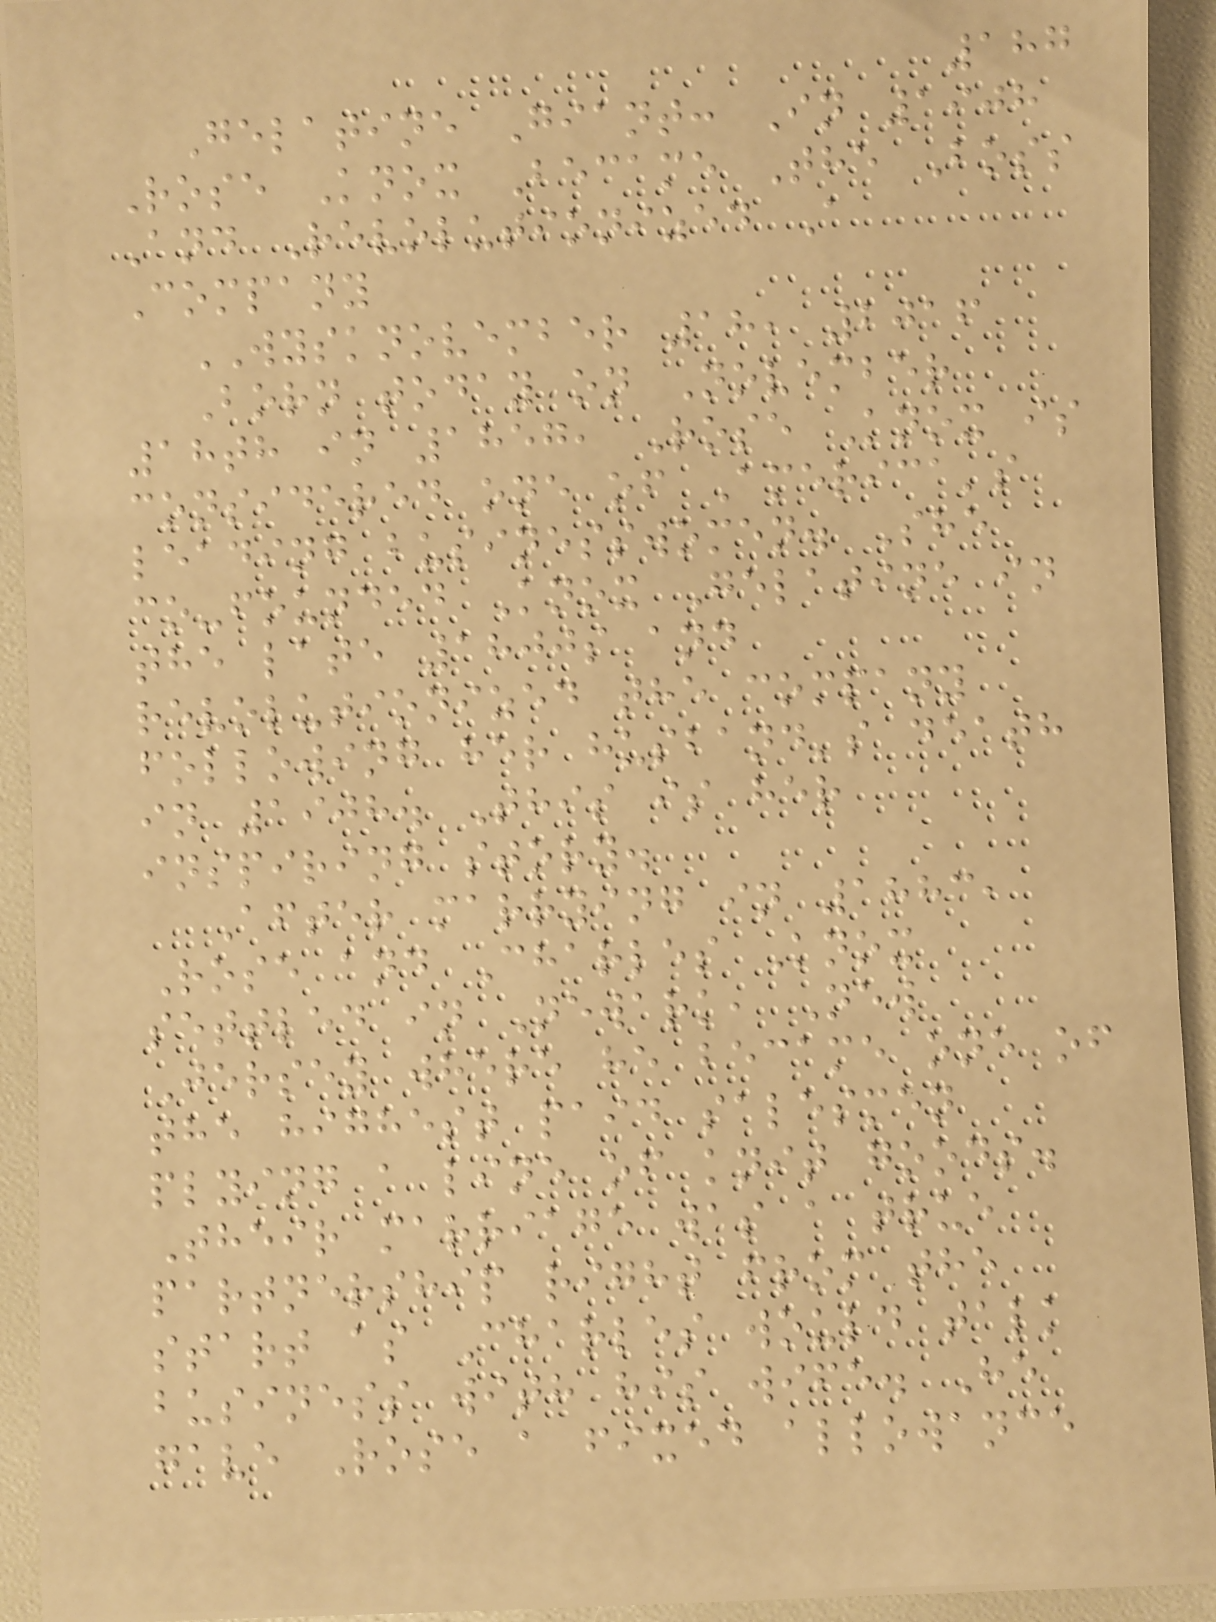187
Gelatine Giant: In 1908
Rose Knox Became The Boss
And Revolutionized A
Company
WYSKNOVEMBER 18, 2016
Born today on November
18th in 1857, Rose Knox is
considered one of America's
leading businesswomen. She
co-founded Knox Gelatine in
the late 1800s and
revolutionized the company
following her husband's death
in 1908. This is her
inspiring story.
After marrying in 1883,
Rose and Charles Knox
settled in Newark, New
Jersey where he became one of
the highest paid salesmen
plying a line of knit goods.
Their marriage was a true
partnership right from the
start as Charles would talk
business with his wife. He
gave Rose a fixed allowance
